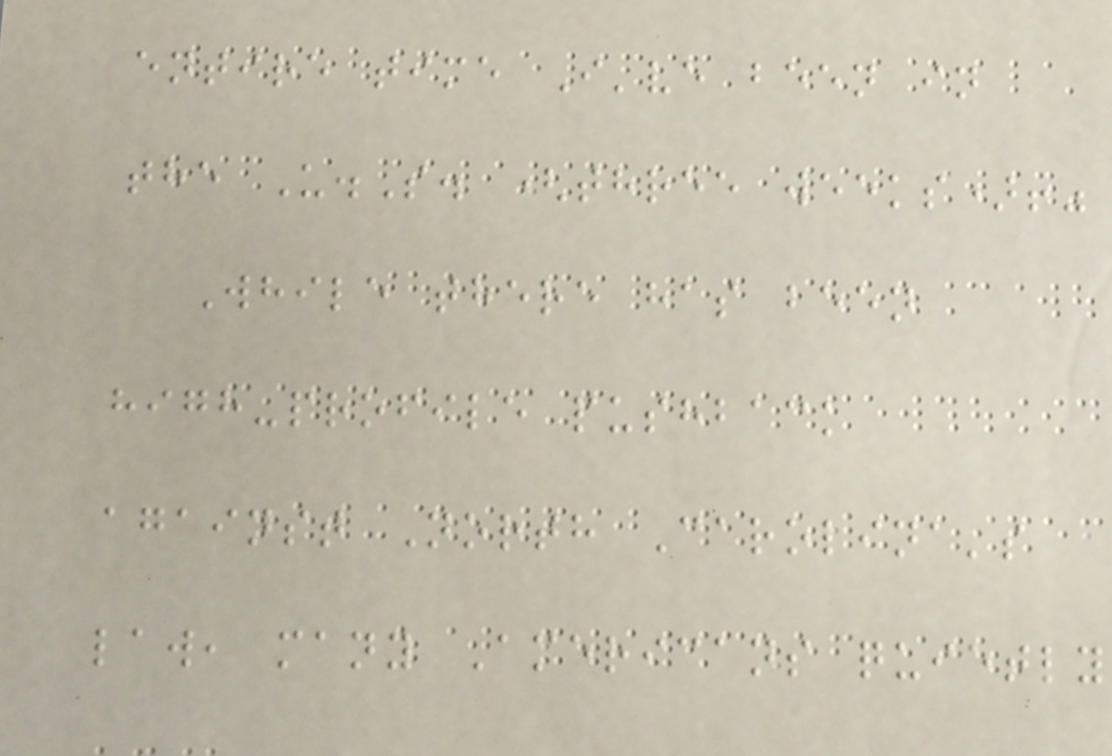entire time I've been in
the U.S. (three weeks)!"
While there has been
high-profile pushback
against North Carolina's
law, many Americans quietly
